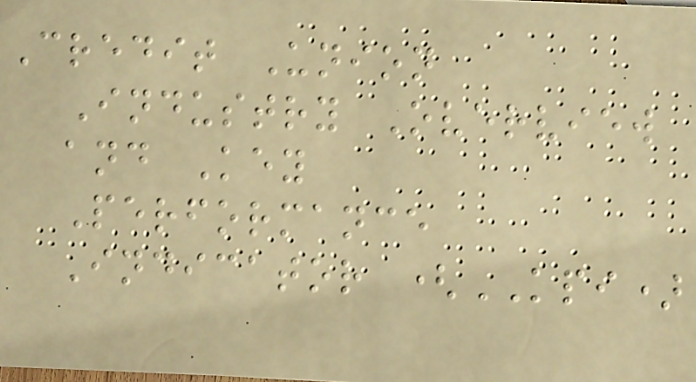Credit Union
Industry Overview
and Key
Performance
Indicator (KPI)
